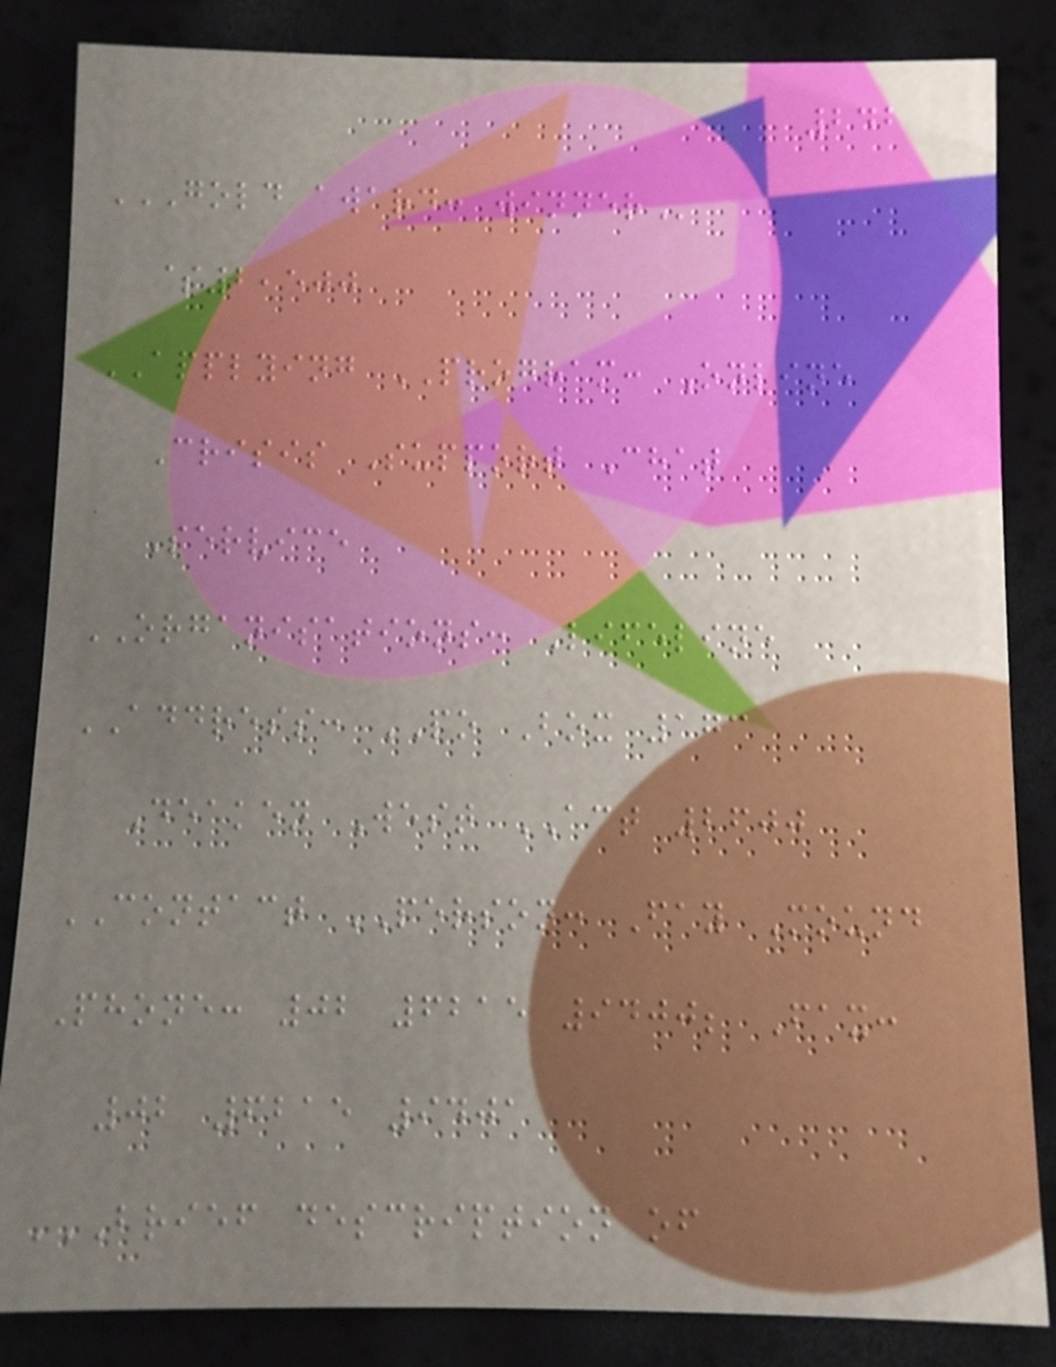242
GOLD AWARD: WINNER
$2,500
APPLYING PROGRAM: Online
Crisis Support Chat
Service
ORGANISATIONS: Lifeline
ADDRESS: PO Box 173
Deaken West ACT 2600
CONTACT PERSON: Fay Mound
Phone: 02 6215 9400; Fax:
02 6215 9401
BRIEF DESCRIPTION OF
